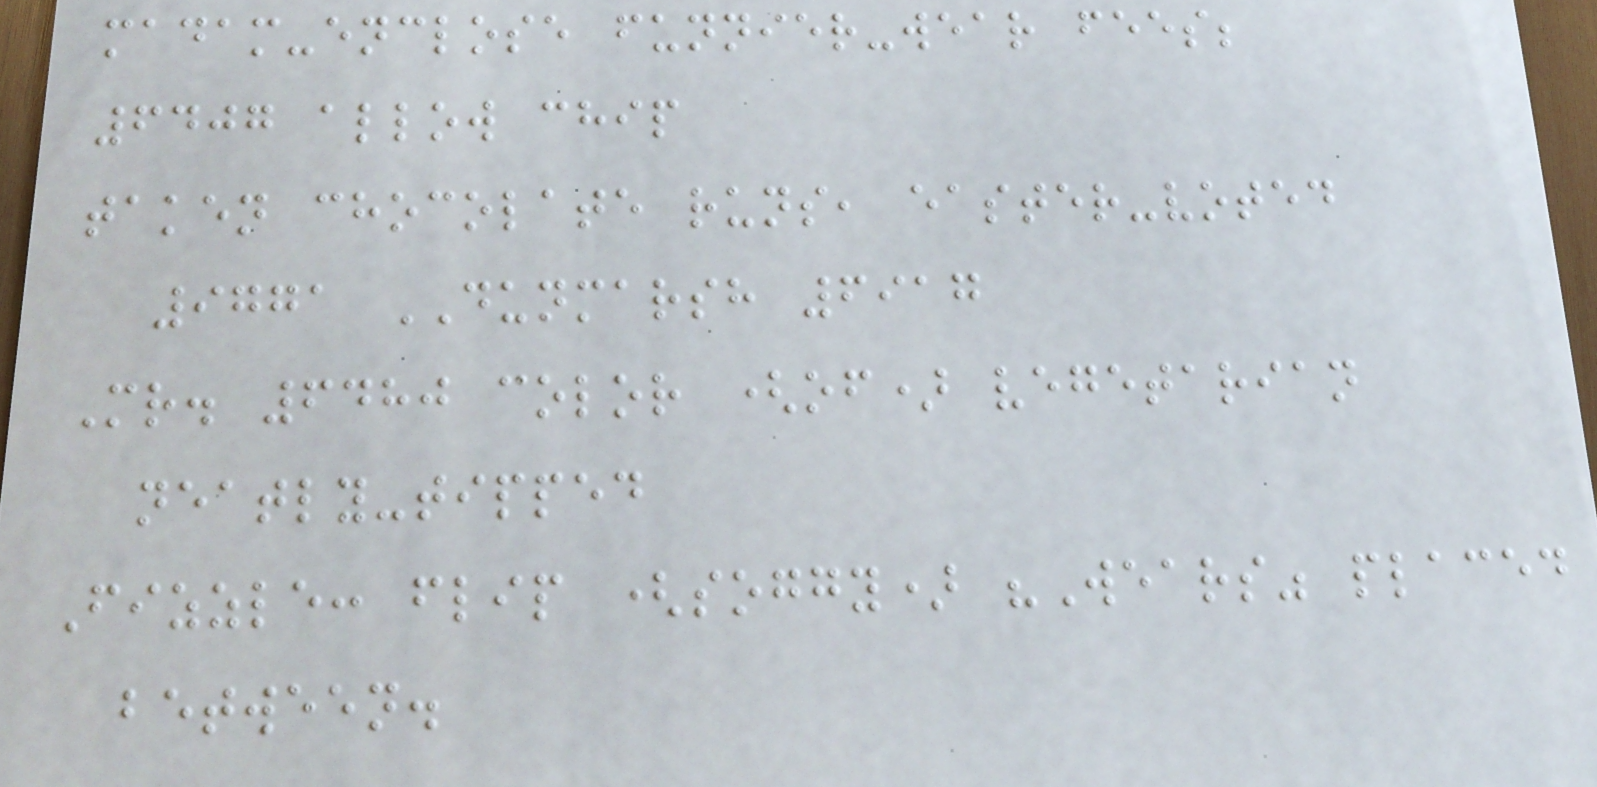madam-enclose funnier-wear fees;
6407 allow chip
taken chocolate runs, easter-voted
9771 DUNMARSH 6917
Mr. 6480 color (of) vegetarian
neatly-tipped
Fizzle: flip (soggy) "Wears" placed
between.
